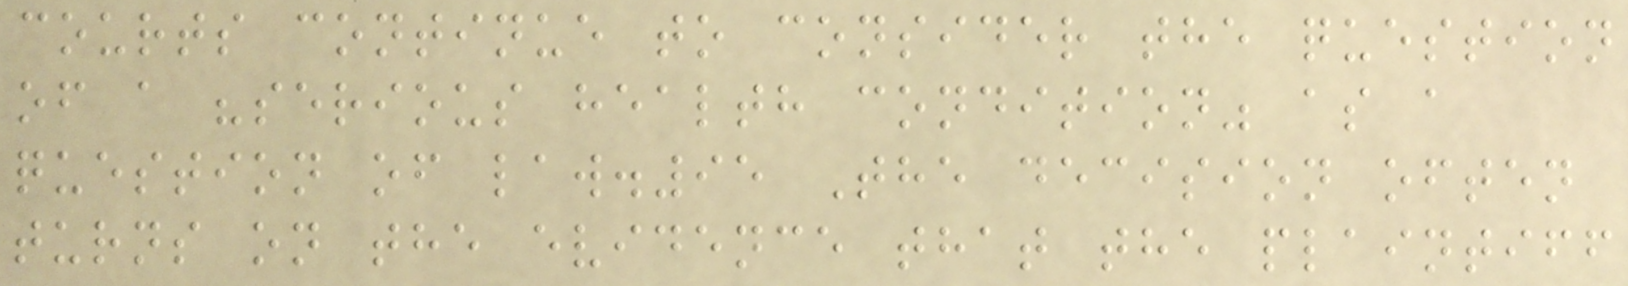courts continue to consider the question
of a "serious health condition" as a
question of law.95 The decision often
turns on the evidence that the plaintiff
